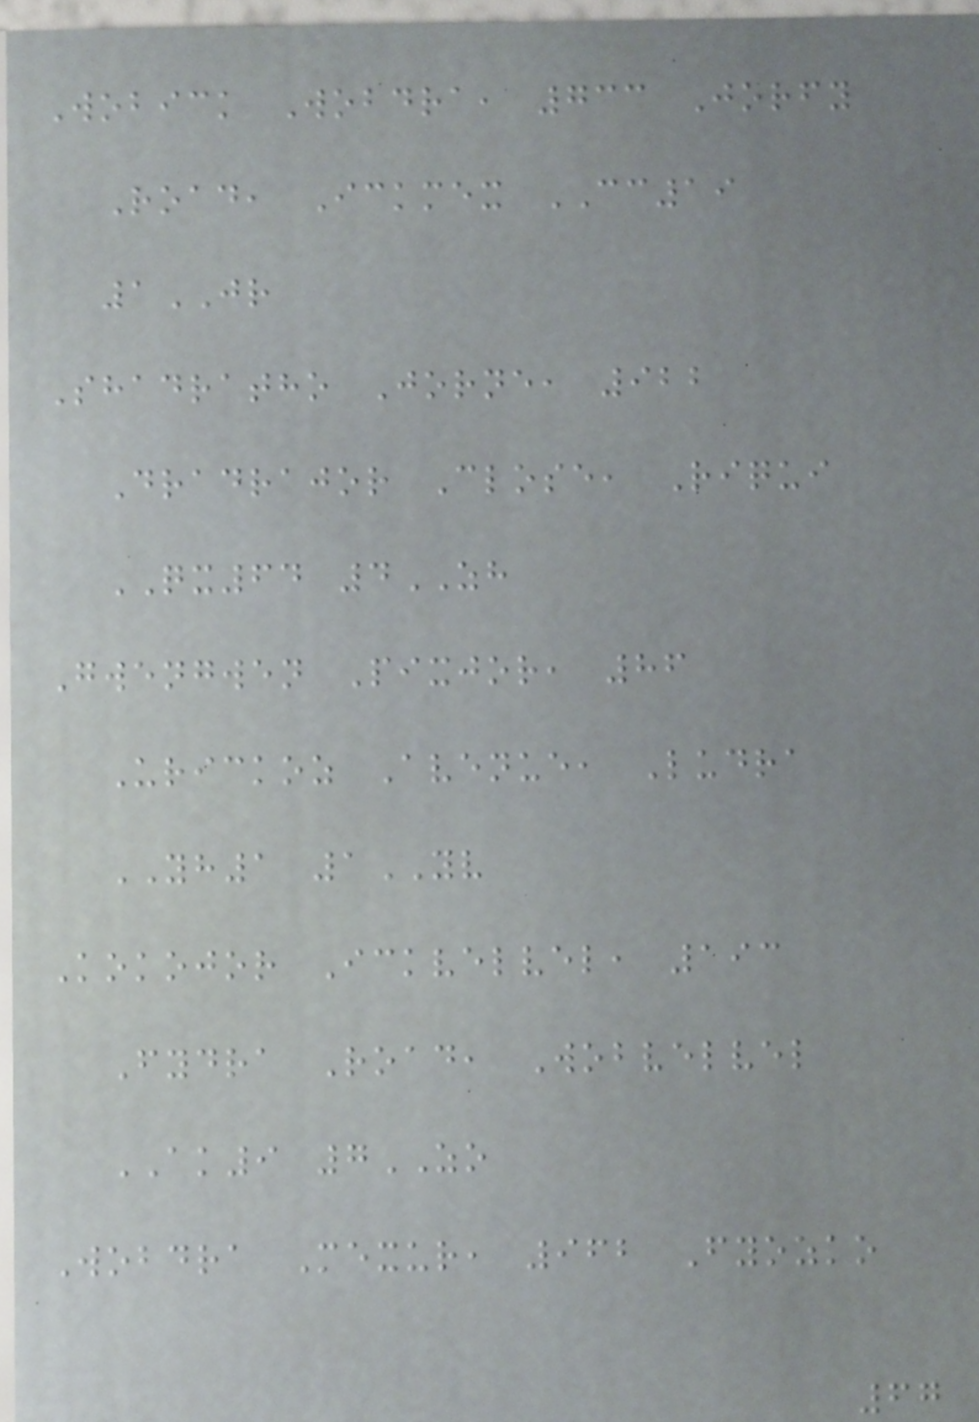Wobick Wobdra, 733 Jorfy
Road, Ickmex CC19
1JR
Shadratho Jorne, 922
Dradrajor Close, Riqui
QX64 4ZH
Gwengwen Pixjor, 86
Urickoz Avenue, Ludra
YH1 1YV
Kokojor Ickvelvel, 193
Fydra Road, Wobvelvel
AK9 7ZO
Wobdra Mexur, 962 Fyozko
67
